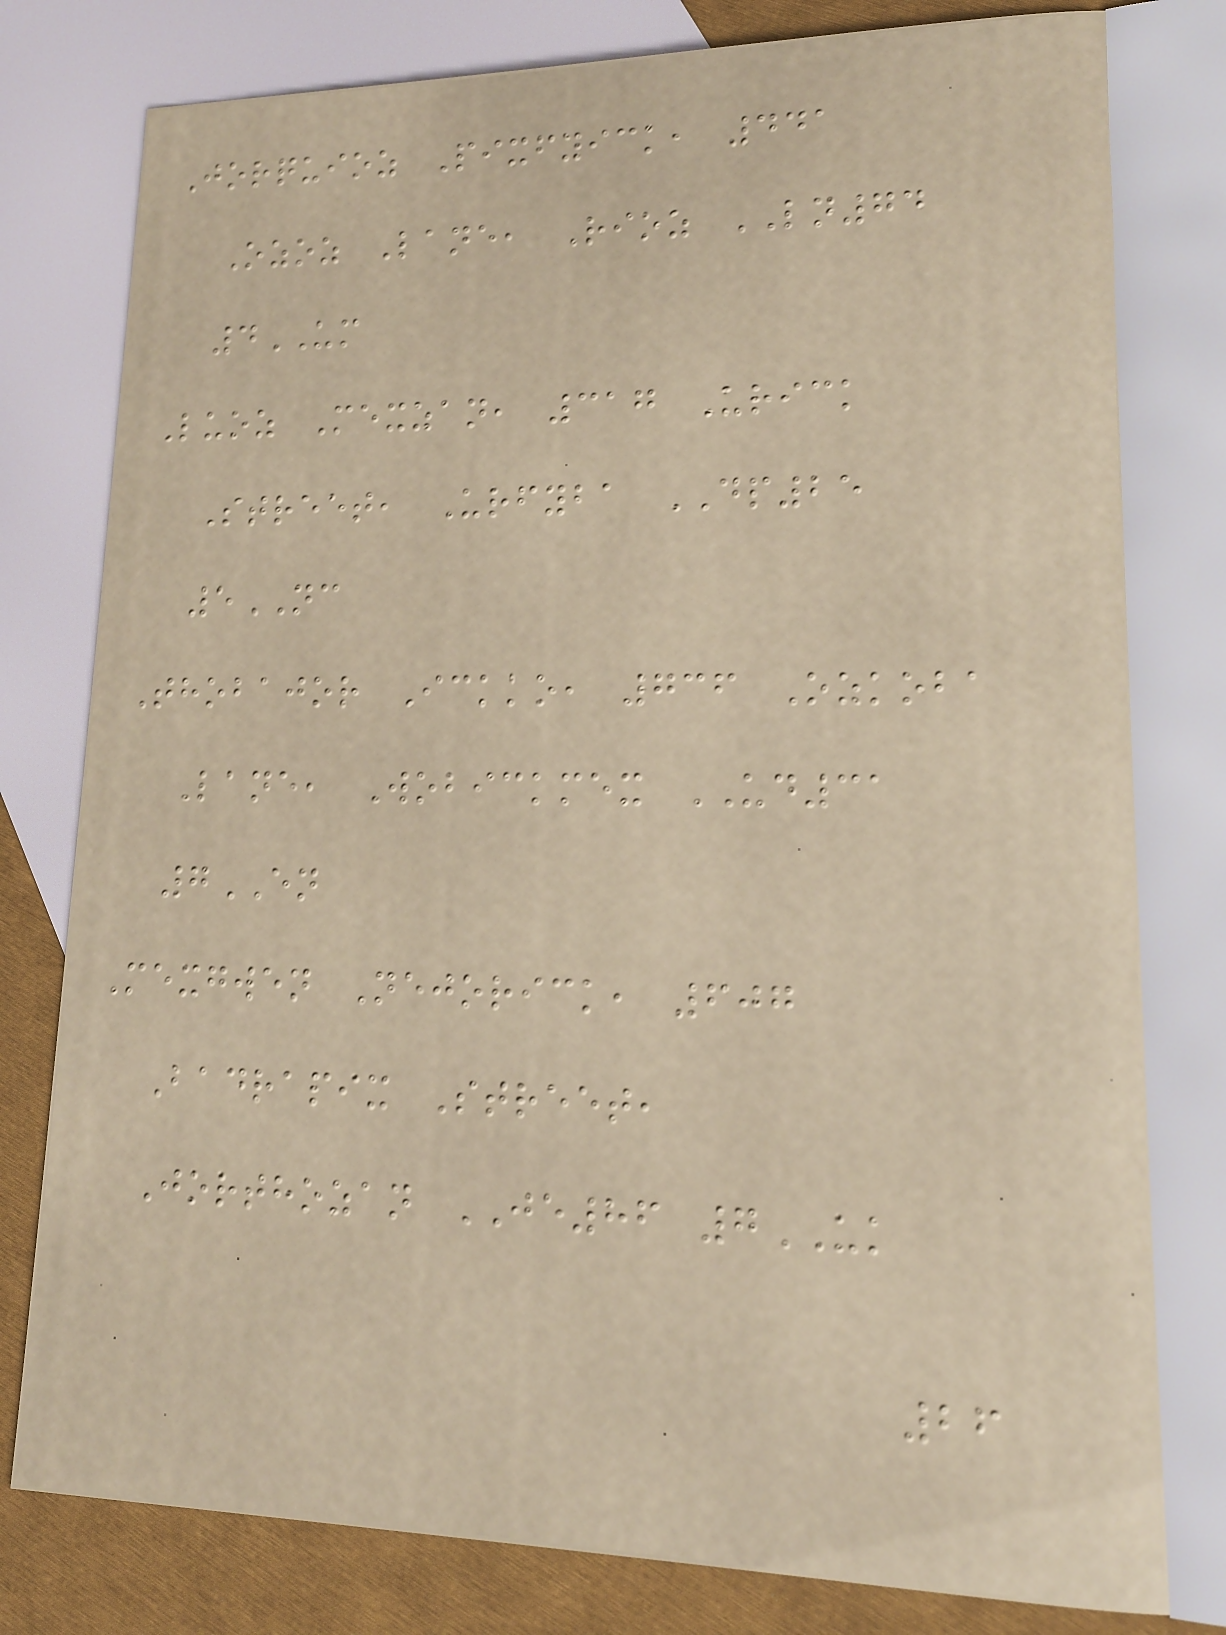Jorquioz Pixfyick, 441
Ozoz Lane, Rioz LN74
4UM
Luoz Mexzan, 317 Urick
Street, Urfyba DP25
5NC
Thobajor Ickko, 736 Ozkoba
Lane, Wobickmex UD31
7EN
Mexgwen Nejorick, 607
Badrapix Street,
Jorthozan JE86 7UK
26
